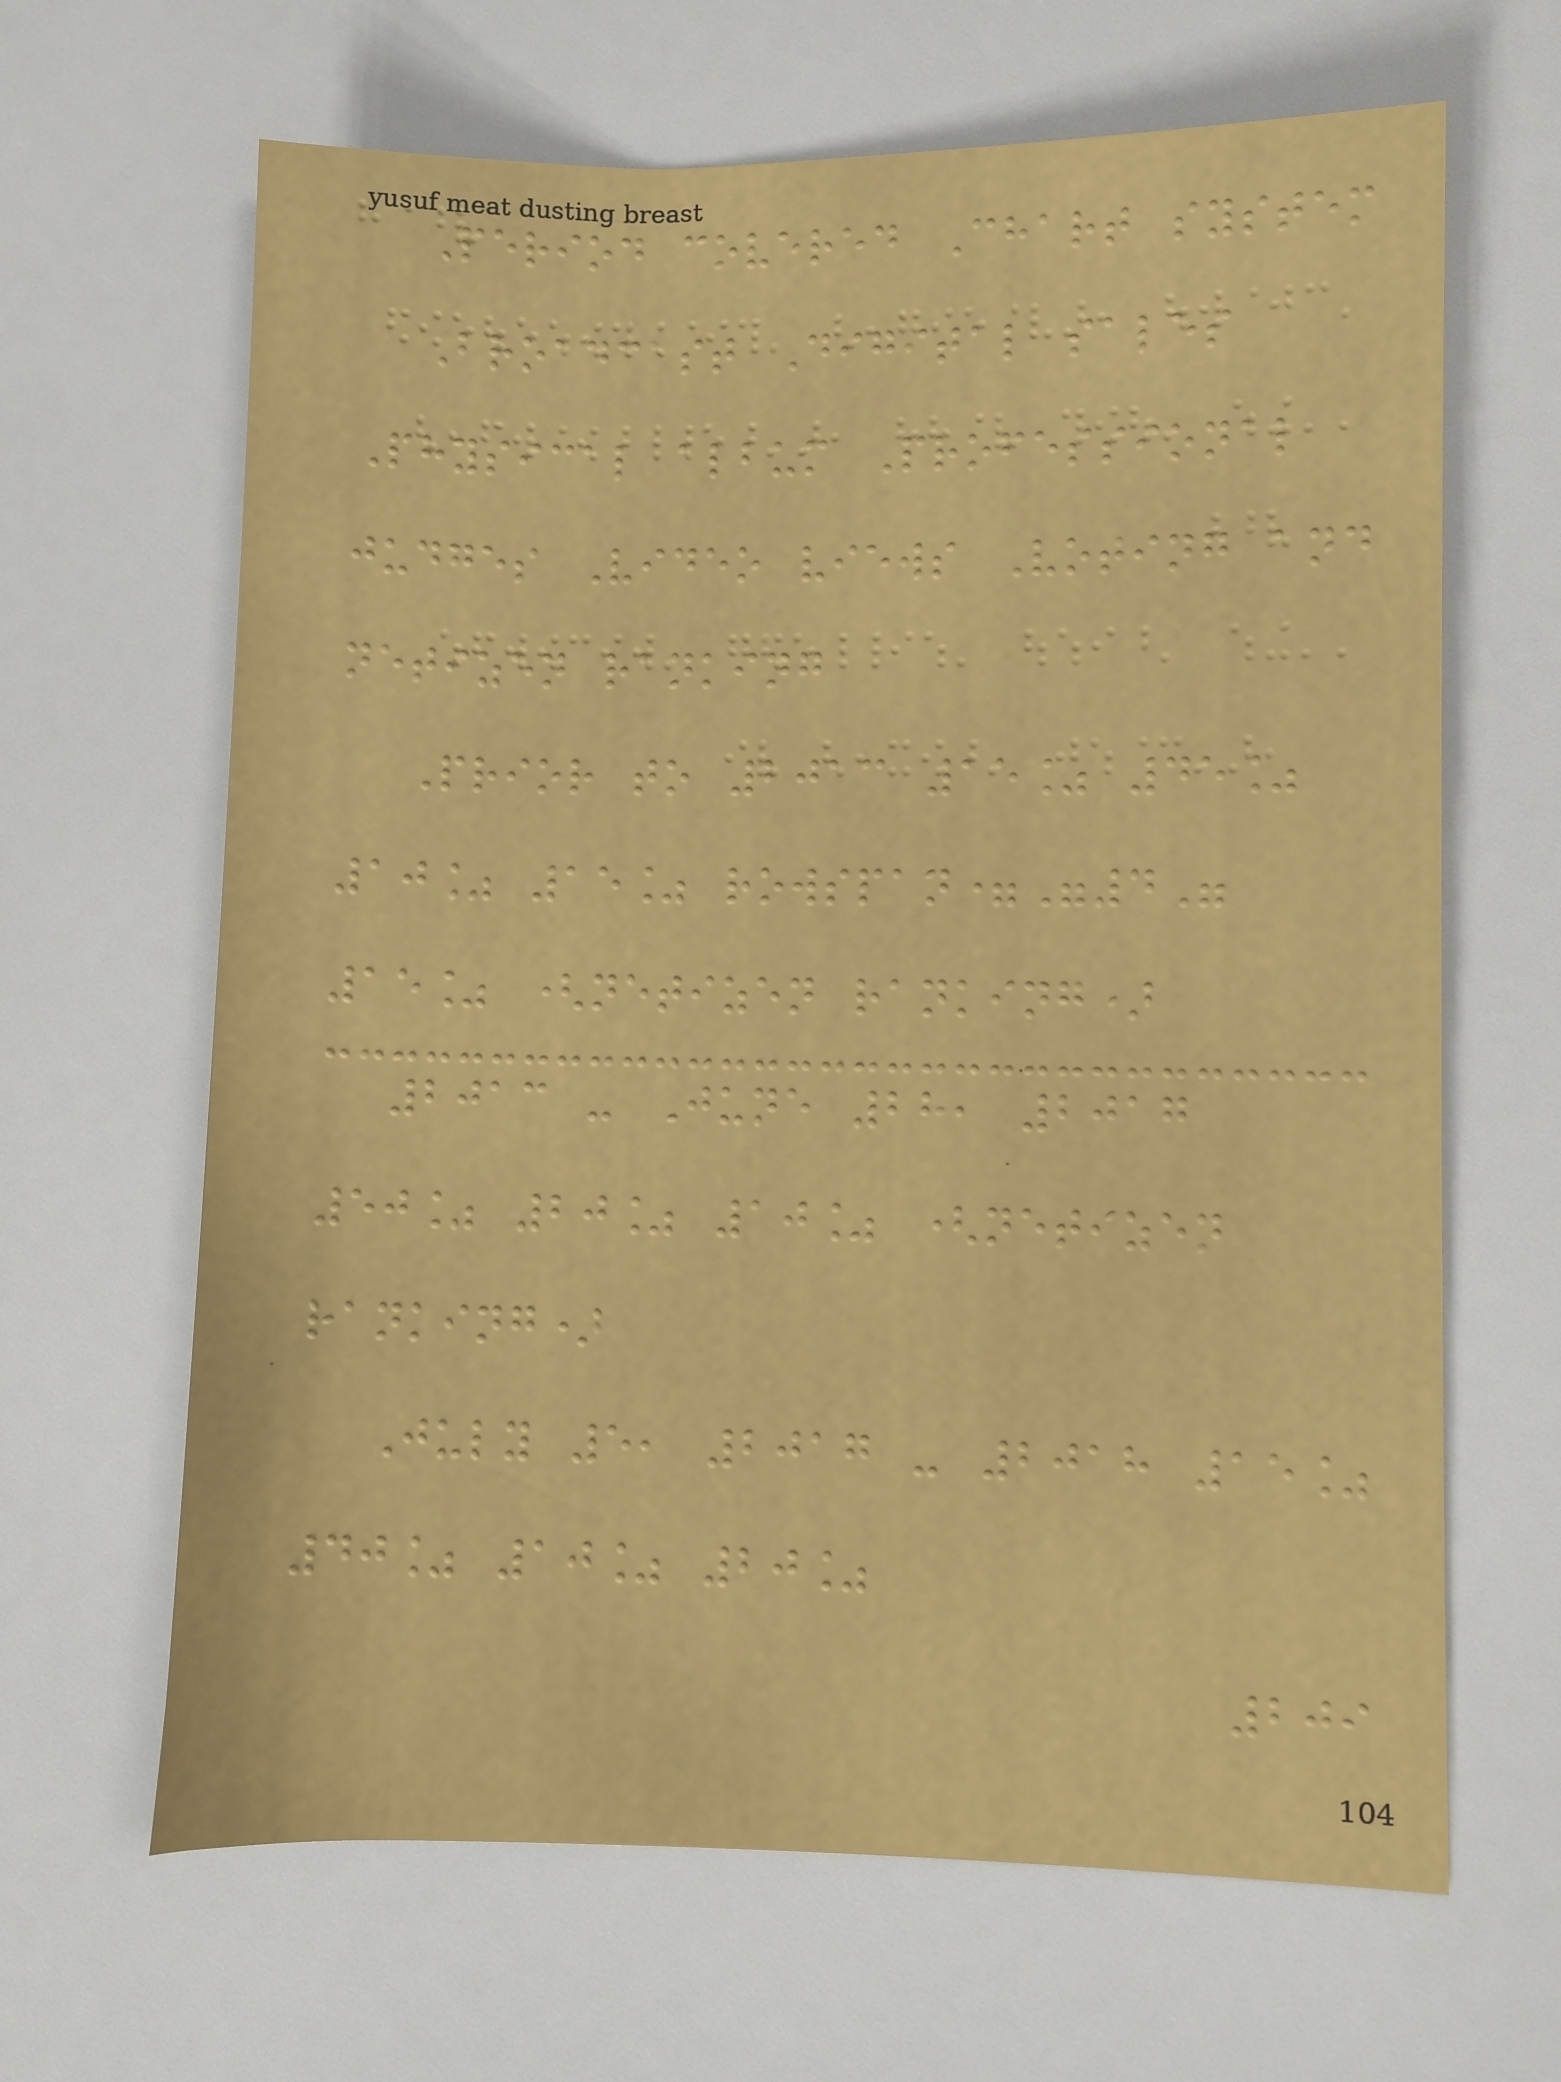Period covered Chart system
Broadcast Digital sales
Physical album Professional
judges Video views Voting and
netizen ranking
Prior to 2013 15% 45%
10% 15% rowspan="4"
15% (netizen ranking)
2013 - June 28, 2017
50% 20% 10% (netizen
ranking)
July 5, 2017 - 2018 15%
40% 10% 20%
209
